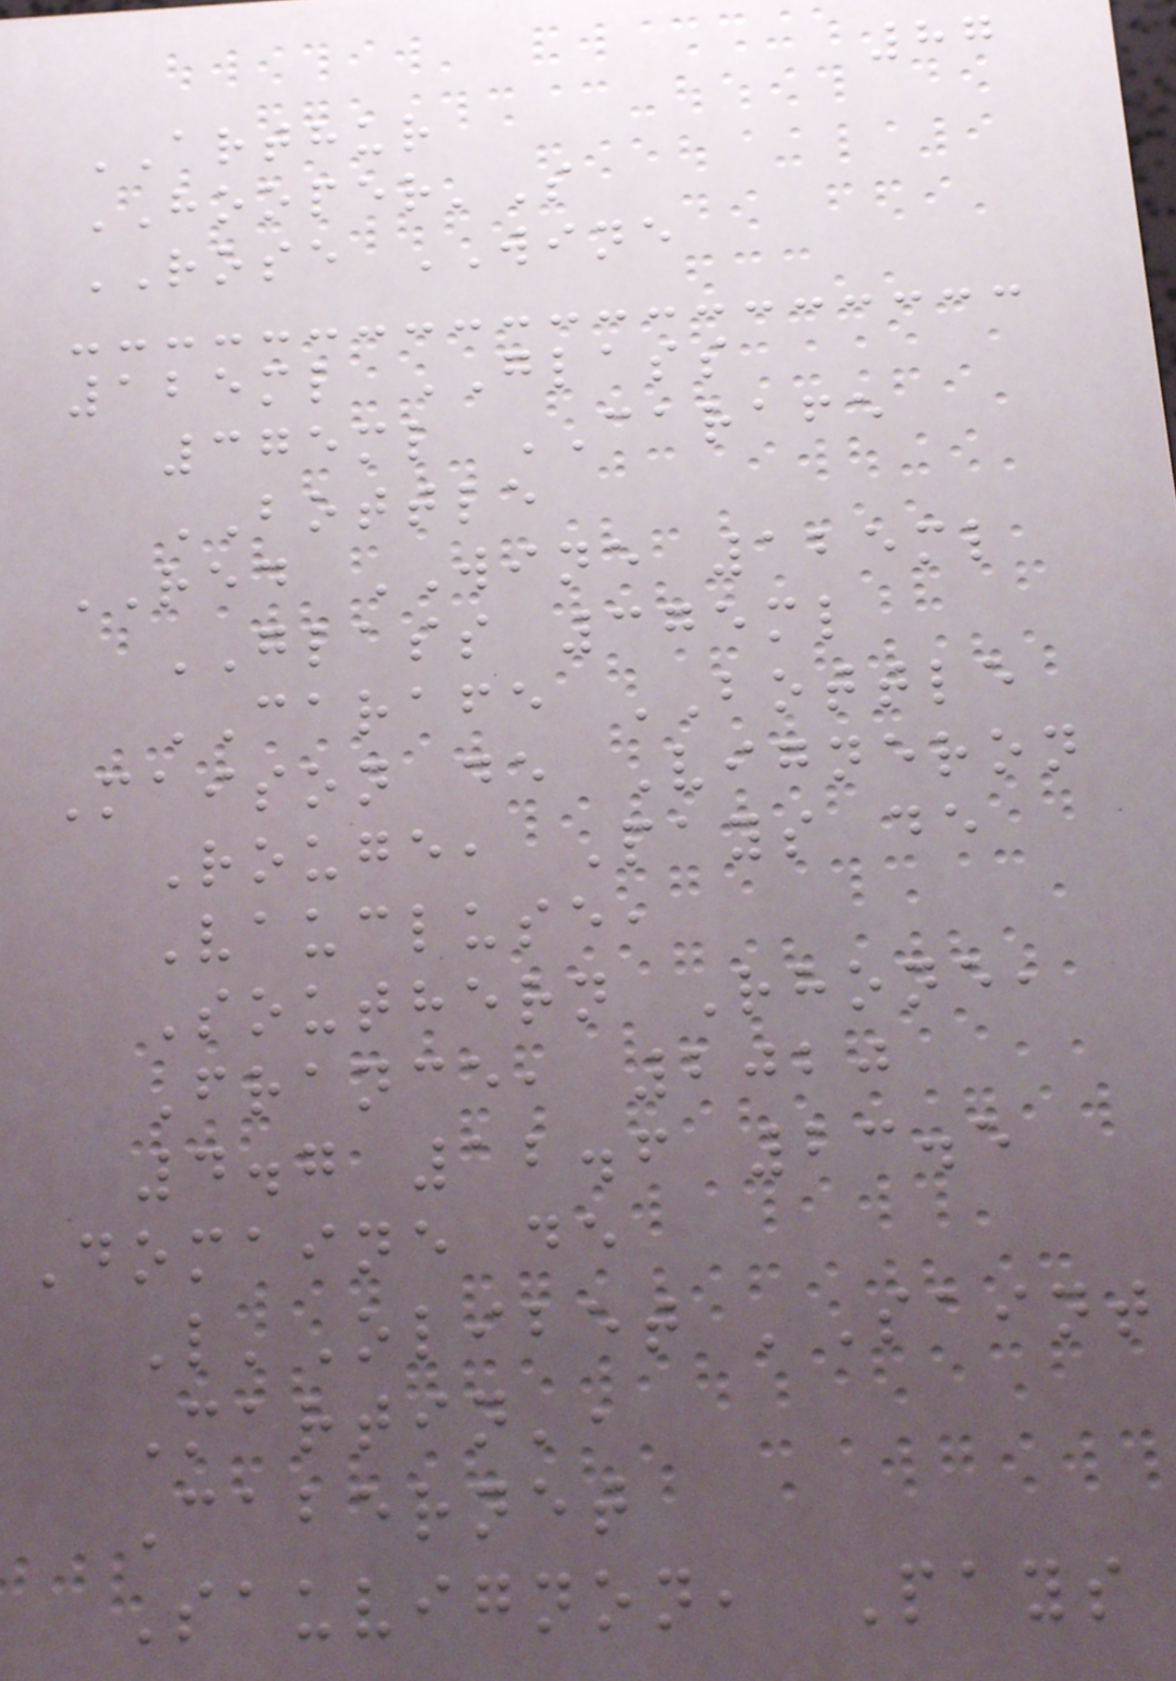87
ARTHUR
HOOPER'S
ROSE WINE
125ml GLASS
375ml CARAFE
BOTTLE
RED WINE 125ml
GLASS 375ml
CARAFE BOTTLE
Maison de Vigneron
Rouge, Pays de
Vaucluse,
Southern Rhone,
France, 2020
4.7 12.6 23.5
Domaine de
L'Olibet 'Saint
Martin',
Cabernet
Sauvignon, Pays
